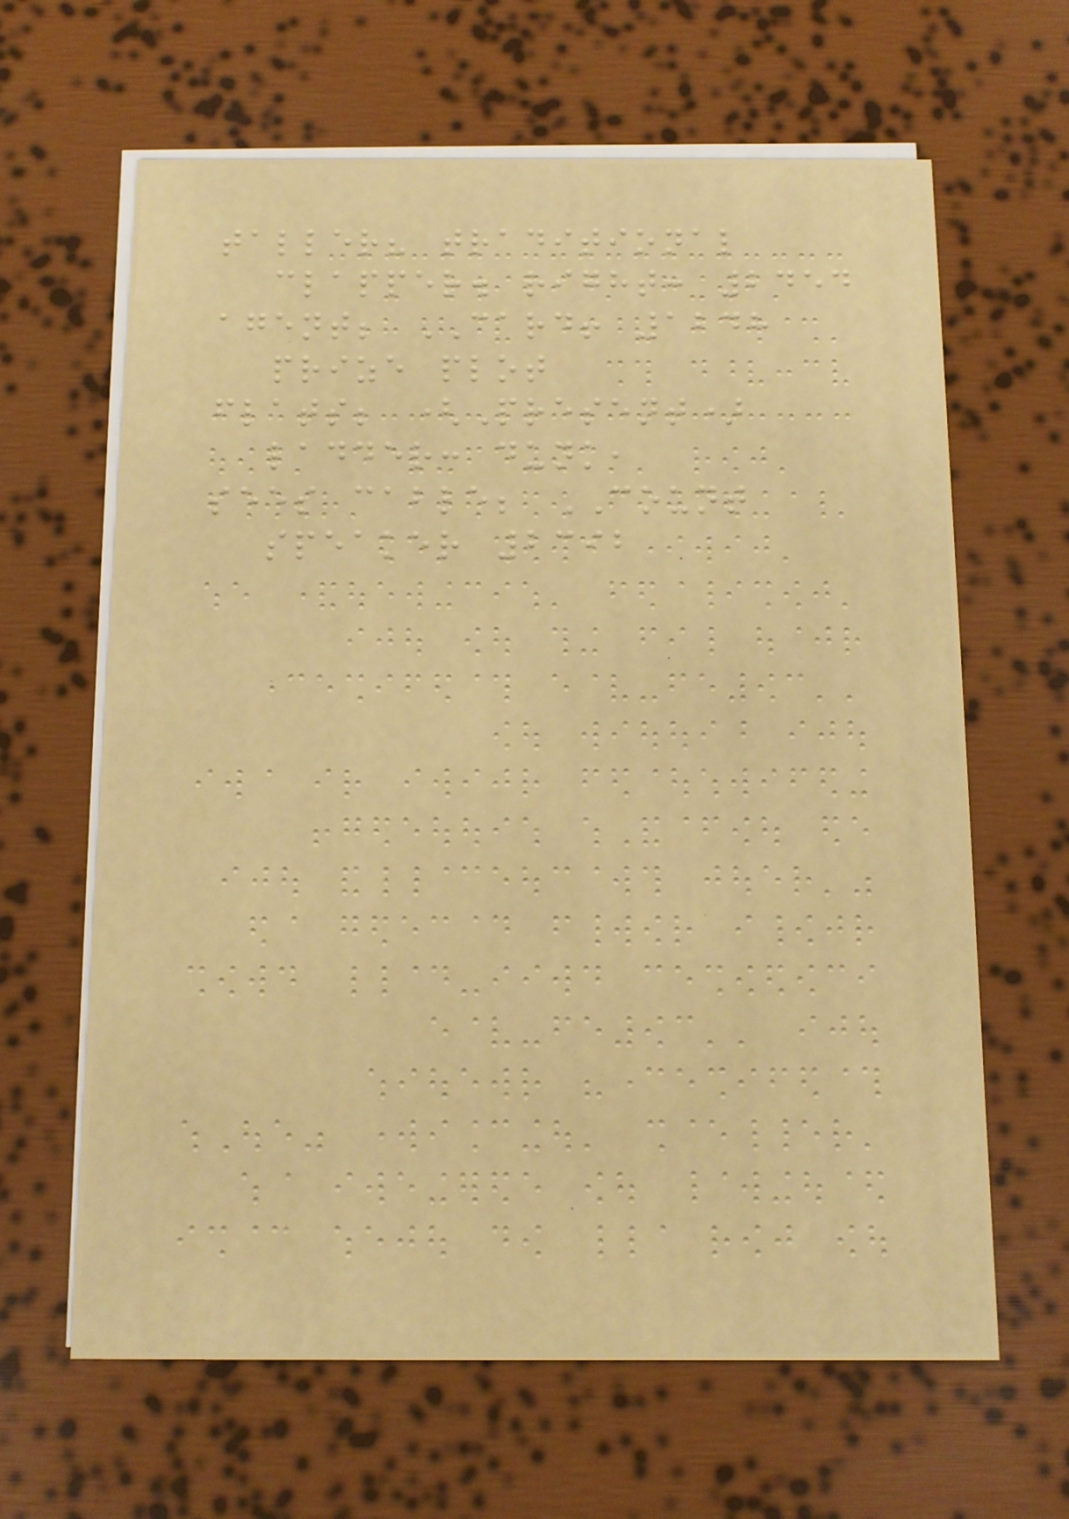taller? traditional
clapper. right: 2454
agent; CARD! 1248
prize plot
flats; (Present)
ladder: dunk,
sees cable; COUNT
speaker 2392
